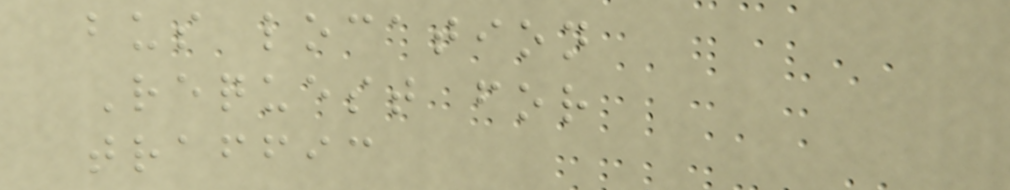bus location
Request for
traffic
